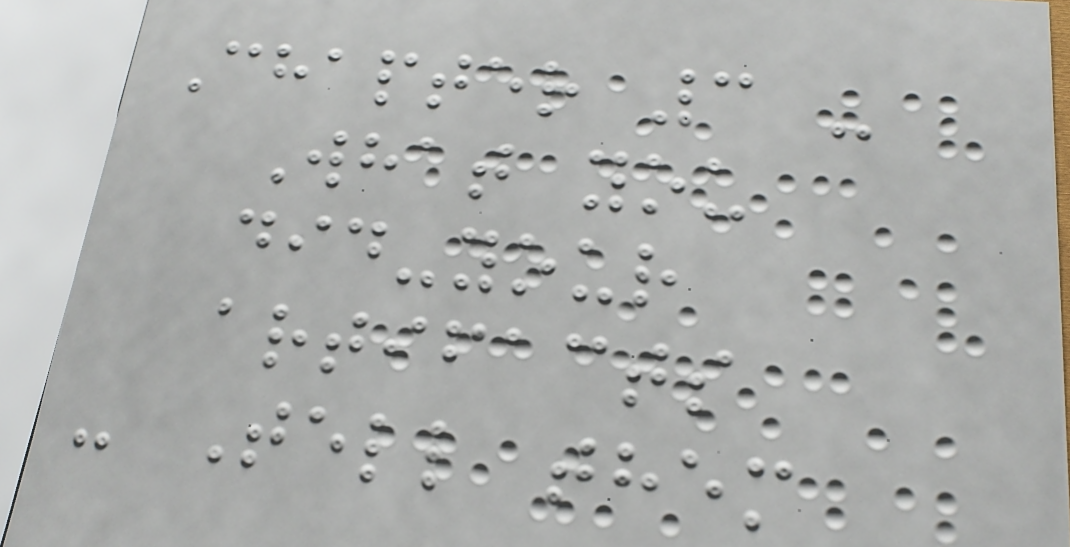Chapter 3 -
What you
did-your
artifacts
- Tell them
